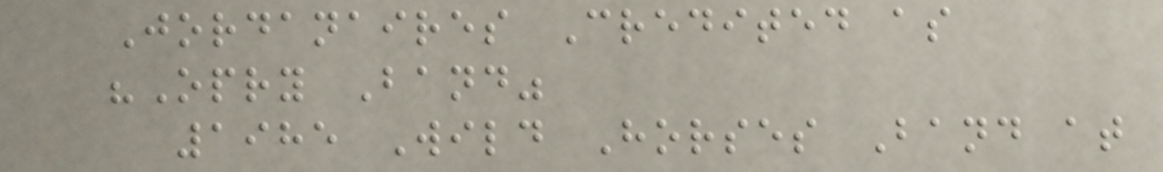Jordanaires Credited as
"Opry Band"
1985 Wild Horses Band at
